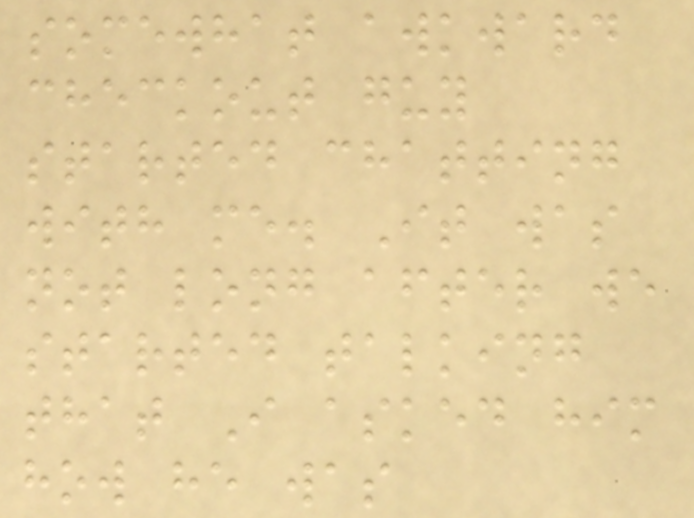somewhat awkward
checkout guy
started chatting
with me. It was
not long after we
started talking
that I asked him
how he was
